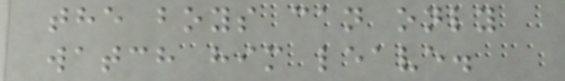the boys can only
watch him leave.
